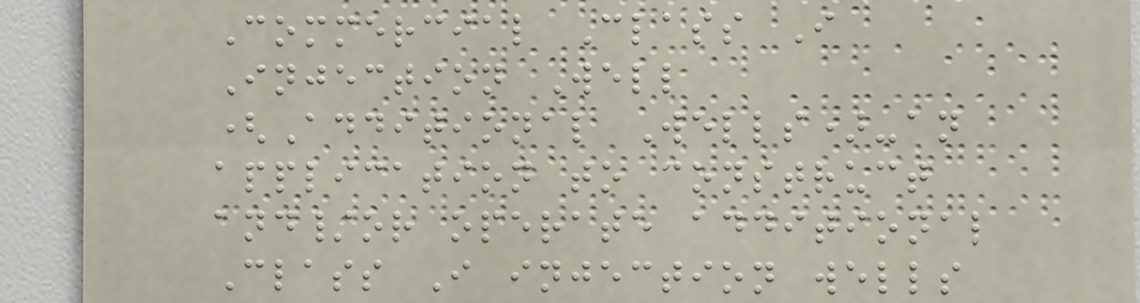Commercial Class I
Injection Well
(Additional Wells)-an
application to construct
and/or operate additional
Class I injection wells
